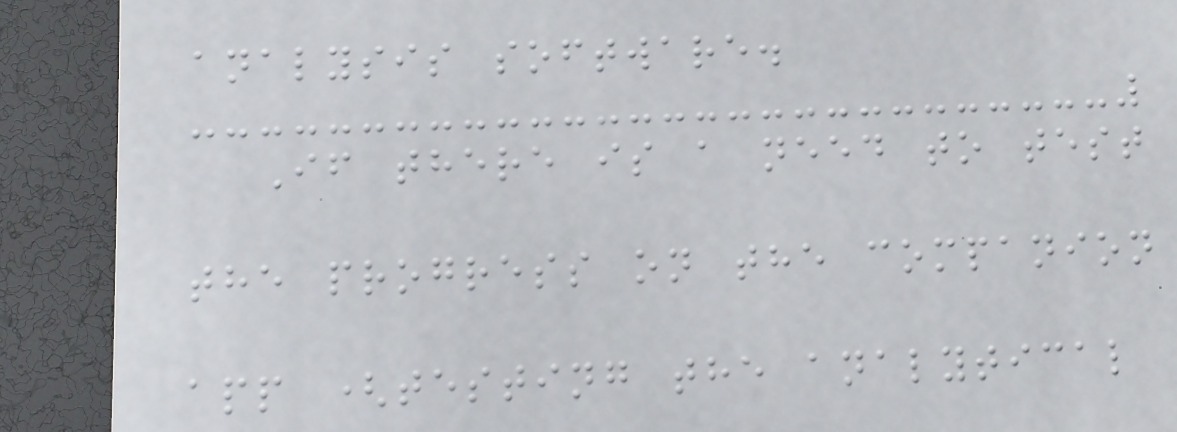analysis software.
If there is a need to test
the progress on the companion
app (testing the analytical
